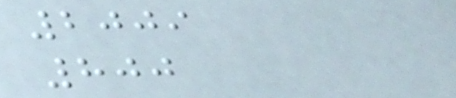2009
800
